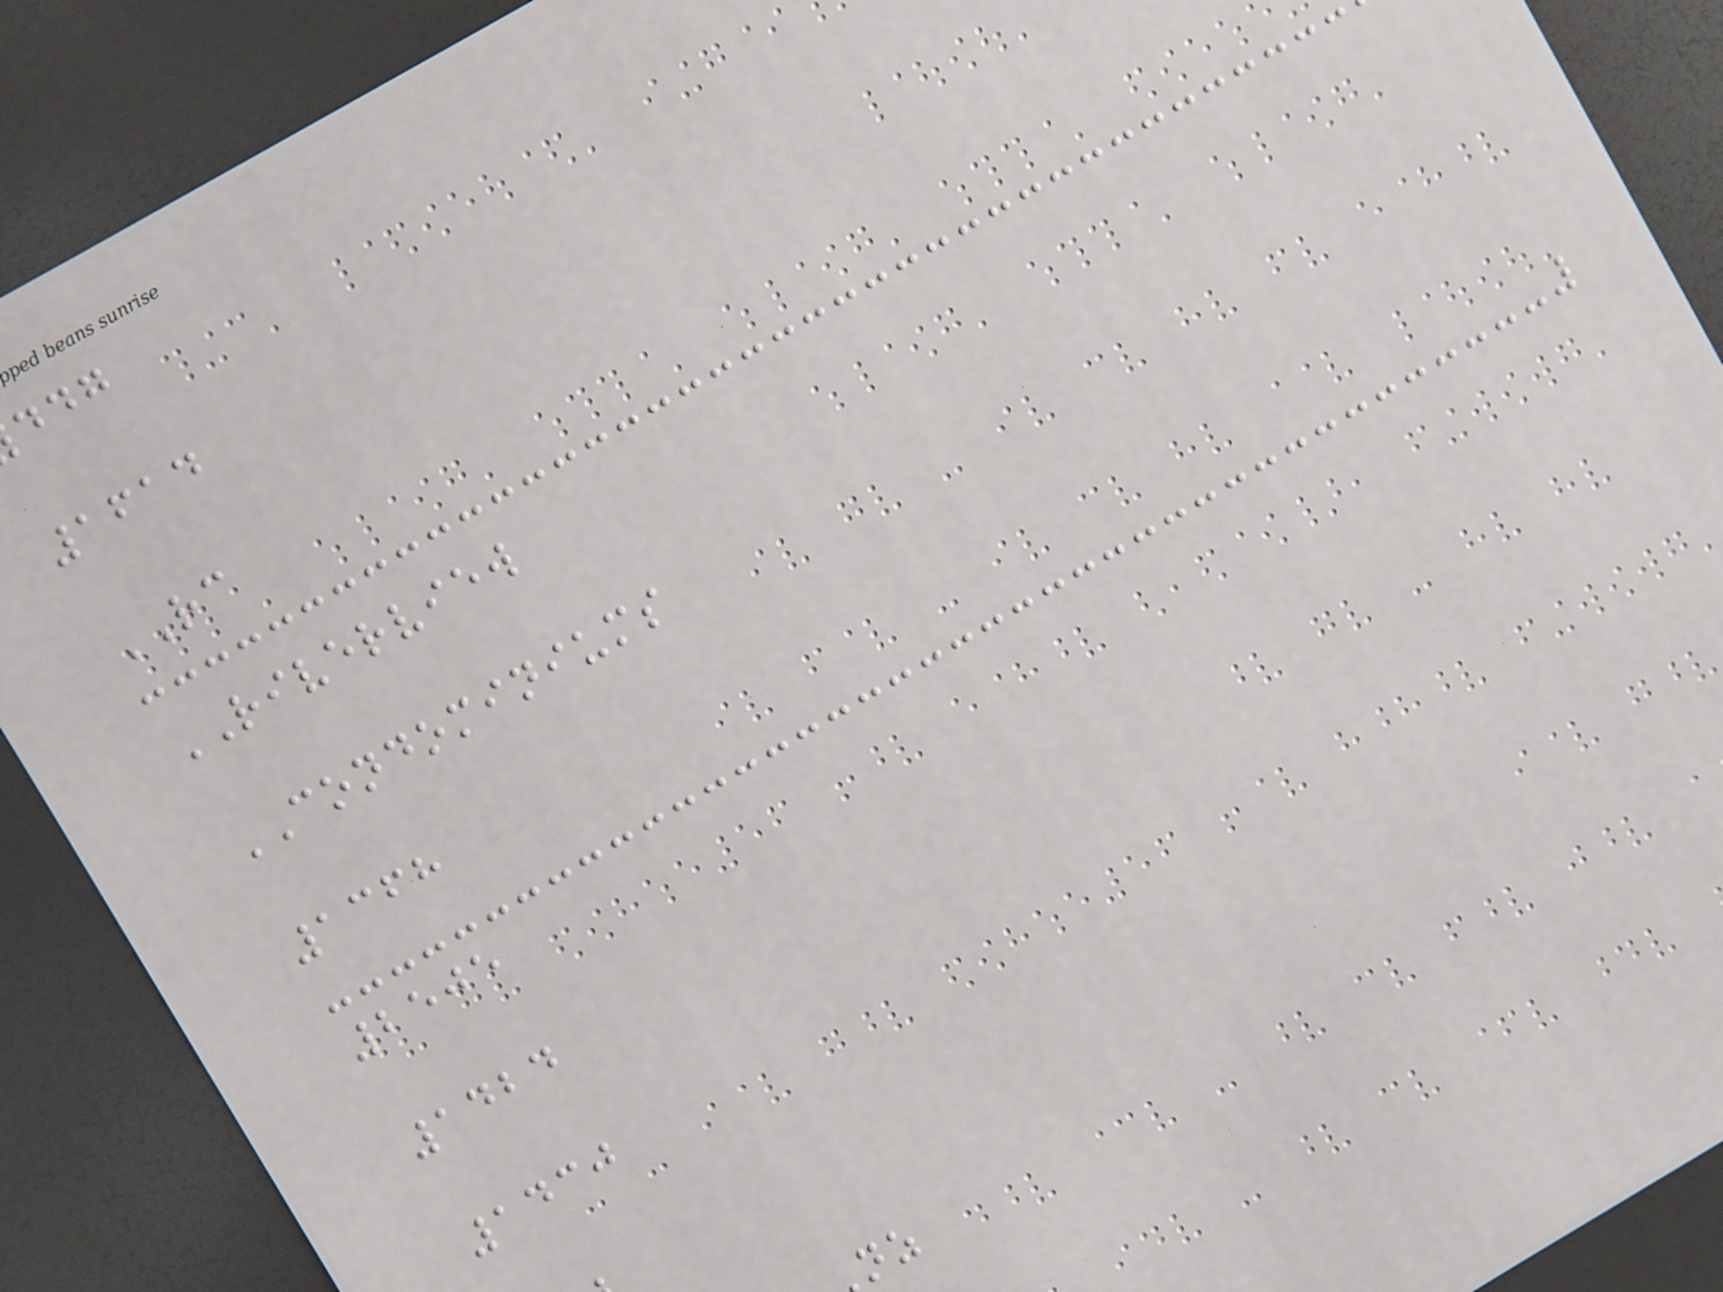1614
RC
RIVERVIEW
CONDOMINIUMS
1368
2505
1424
1430
